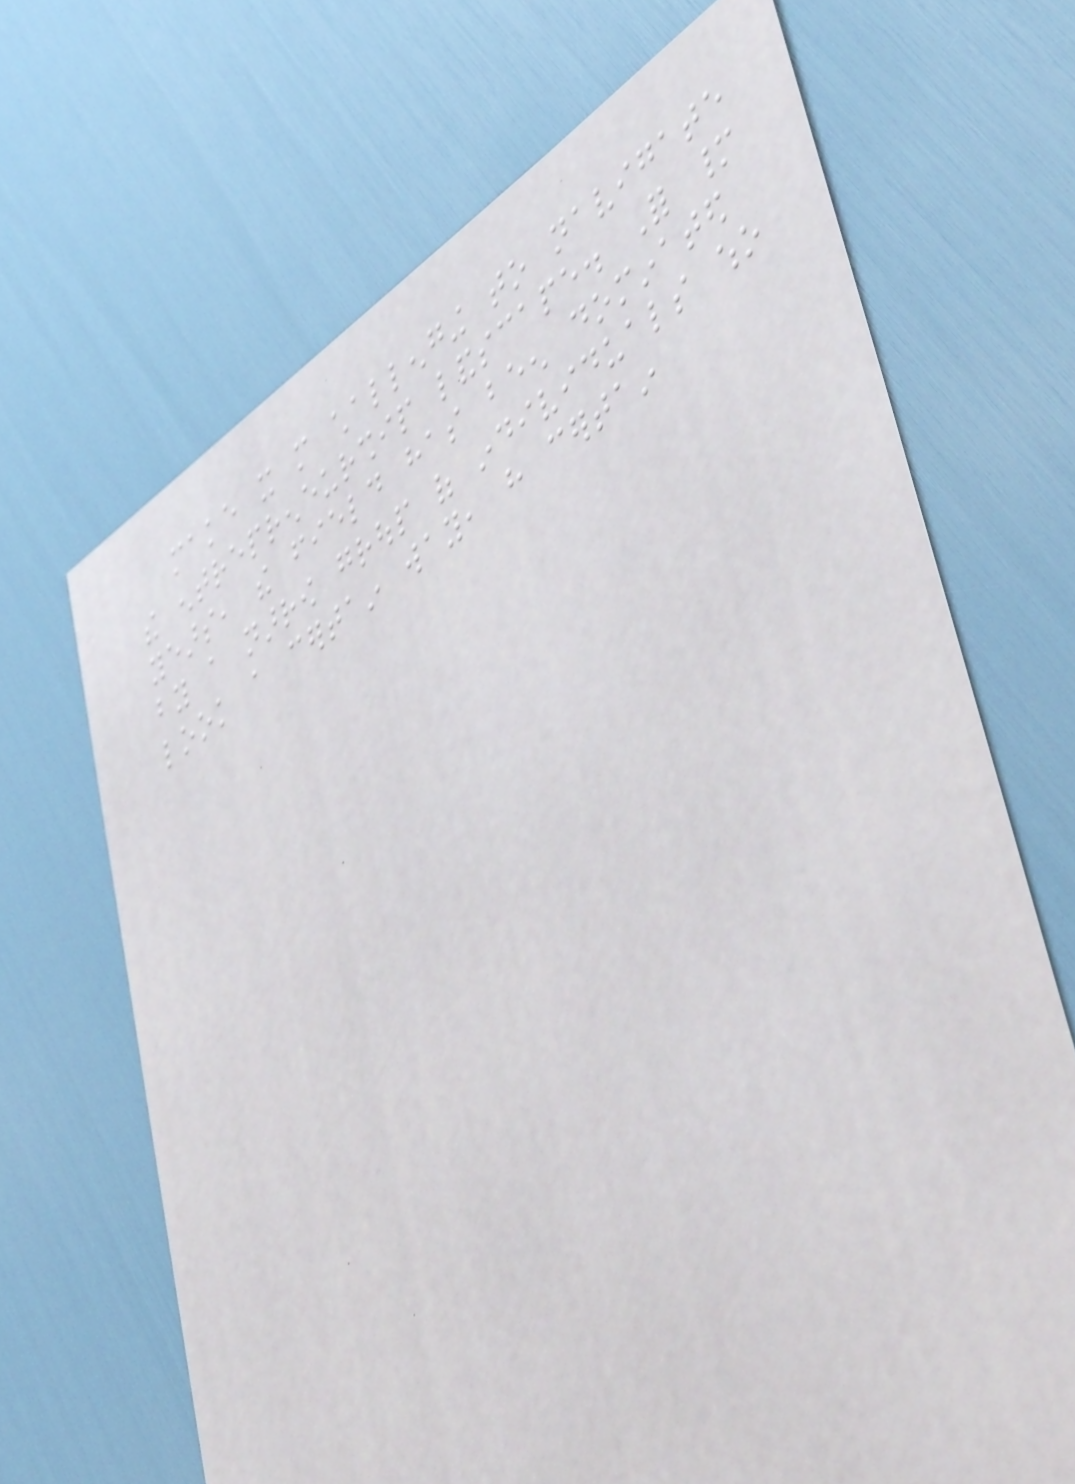make it more challenging to navigate
the entrepreneurship landscape. For many
years, the field has been dominated
by a narrow group of individuals who
look a certain way, have certain
